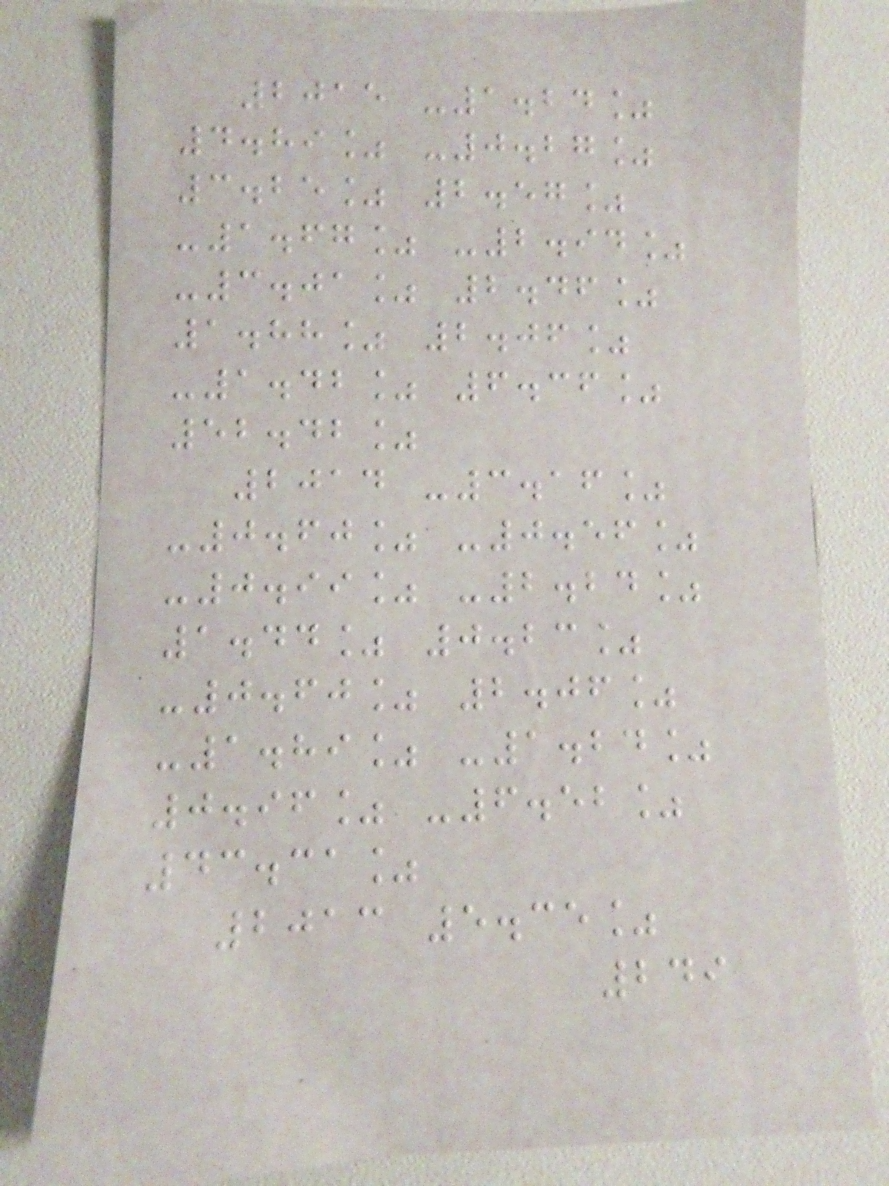2015 -1.24%
4.89% -0.27%
3.25% 2.57%
-1.67% -2.94%
-3.01% 2.46%
1.88% 2.06%
-1.42% 6.36%
52.42%
2014 -3.16%
-0.60% -0.56%
-0.99% -2.24%
1.44% 0.23%
-0.60% 2.06%
-1.89% -1.24%
0.96% -6.52%
43.31%
2013 5.35%
249
